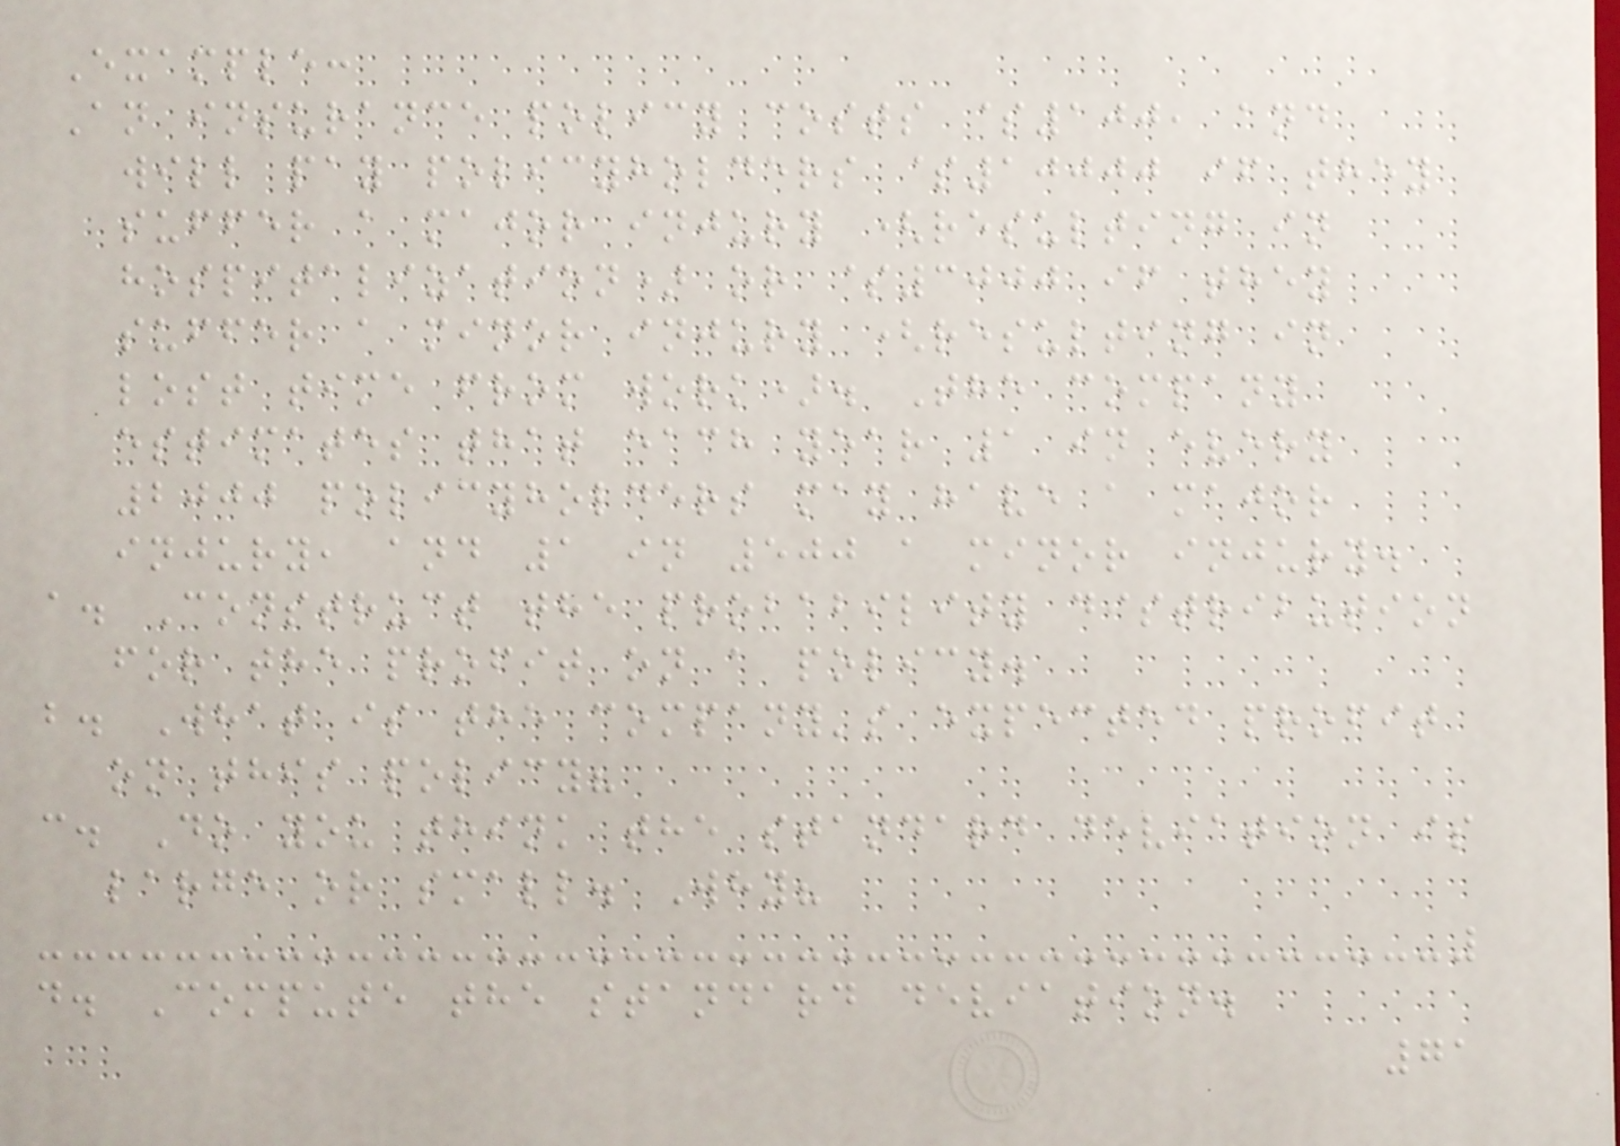Example:
An insurance policy costs $100, and
will pay policyholders $10000 if they
suffer a major injury (resulting in
hospitalization) or $3000 if they
suffer a minor injury (resulting in
lost time from work). The company
estimates that each year 1 in every
2000 policyholders may have a major
injury, and 1 in 500 a minor injury.
a. Construct the probability distribution
for the profit on a policy.
b. What is the company's expected profit
on this policy?
c. Do you think the standard deviation is
large or small. Why?
d. Compute the standard deviation.
71
